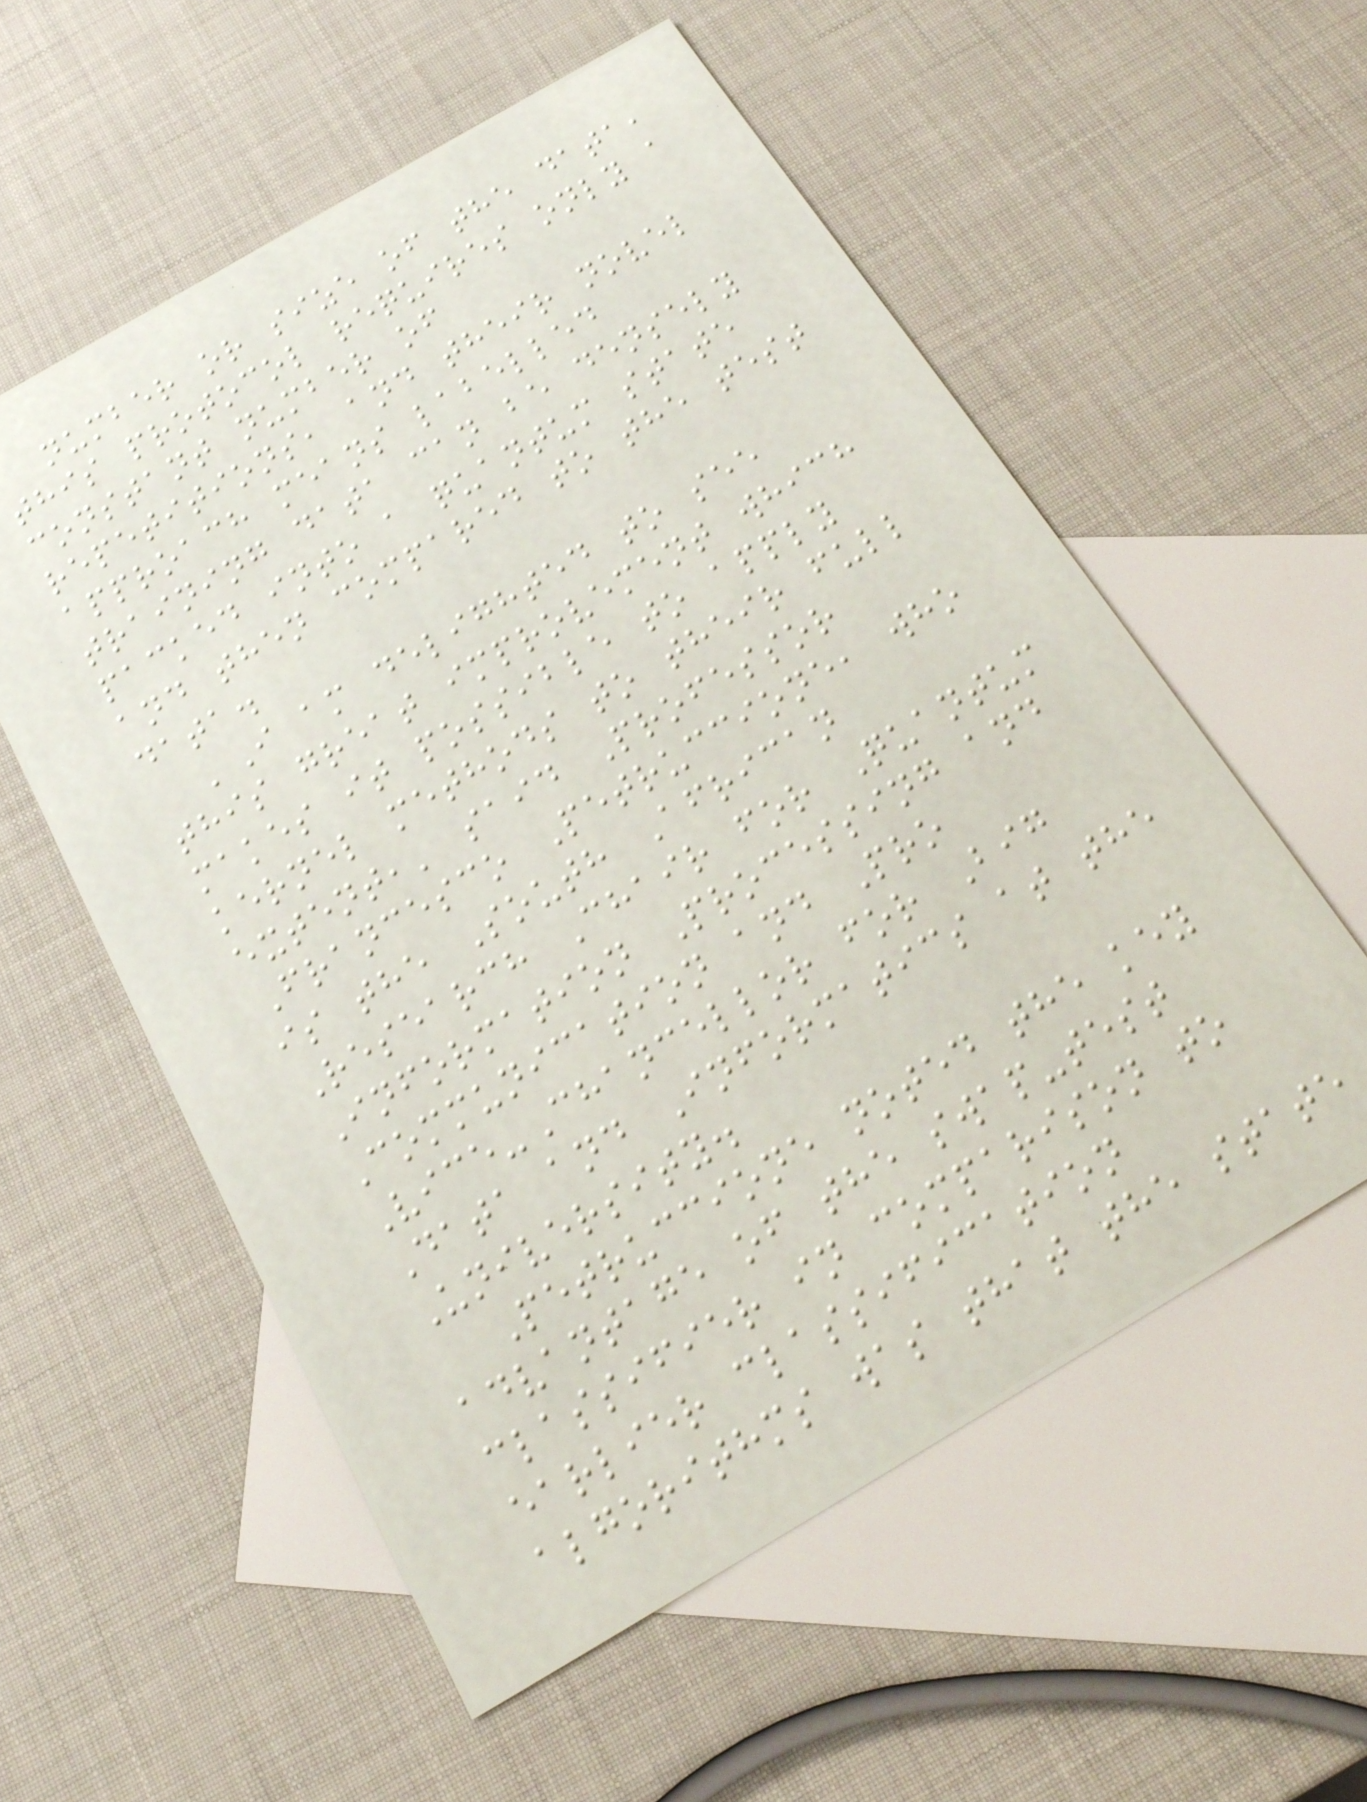number or size of the data,
this protocol requires only a
constant number of
repetitions, and their novel
approach means labelled
training data can be densely
packed into a quantum state
and then compared to the test
data.
'I am delighted to see
this great improvement which
makes it possible to apply
kernel methods to their full
extent,' said Professor
Francesco Petruccione, who
is the South African
Research Chair for Quantum
Information Processing and
Communication and Pro
Vice-Chancellor for Big
Data and Informatics at the
University.
Petruccione noted the key
advantage of the swap-test
classifier in comparison to
earlier classification
algorithms was that the state
